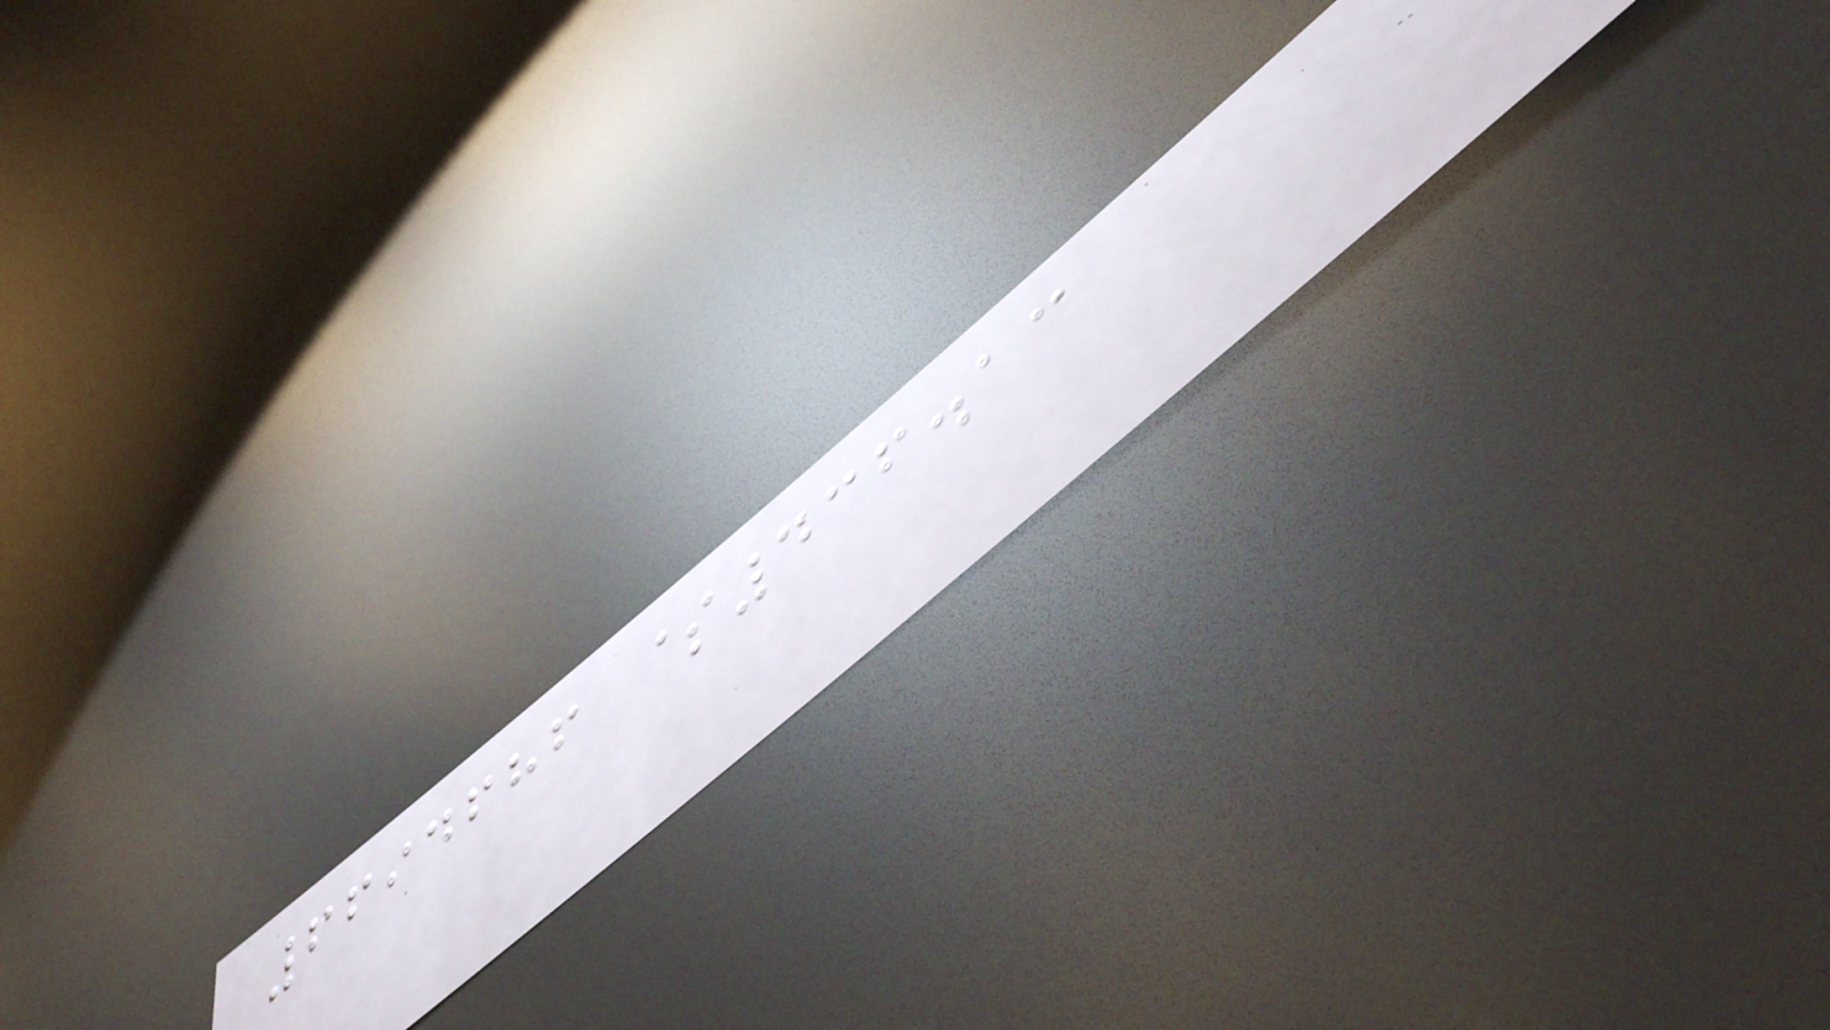6694686 $436.13
